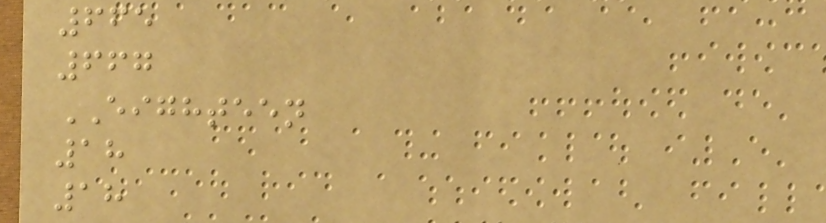665
667
EIGHTEEN
18
18
